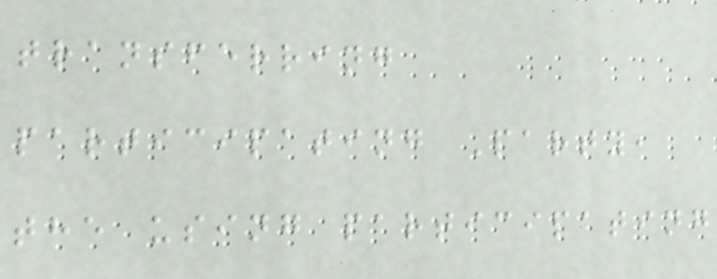transferring
participating Party,
the using participating
